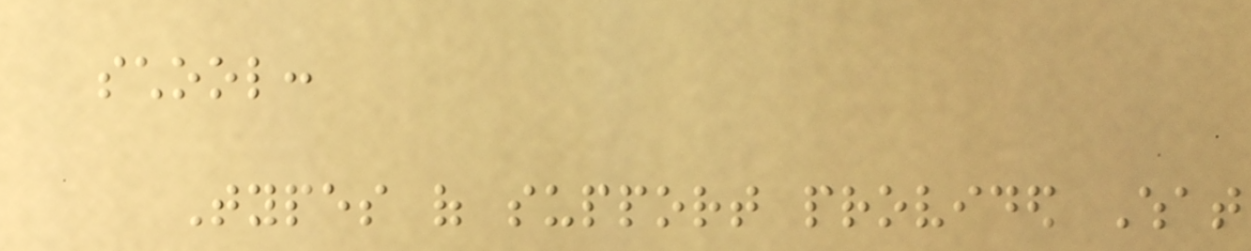school:
Types of support provided What
